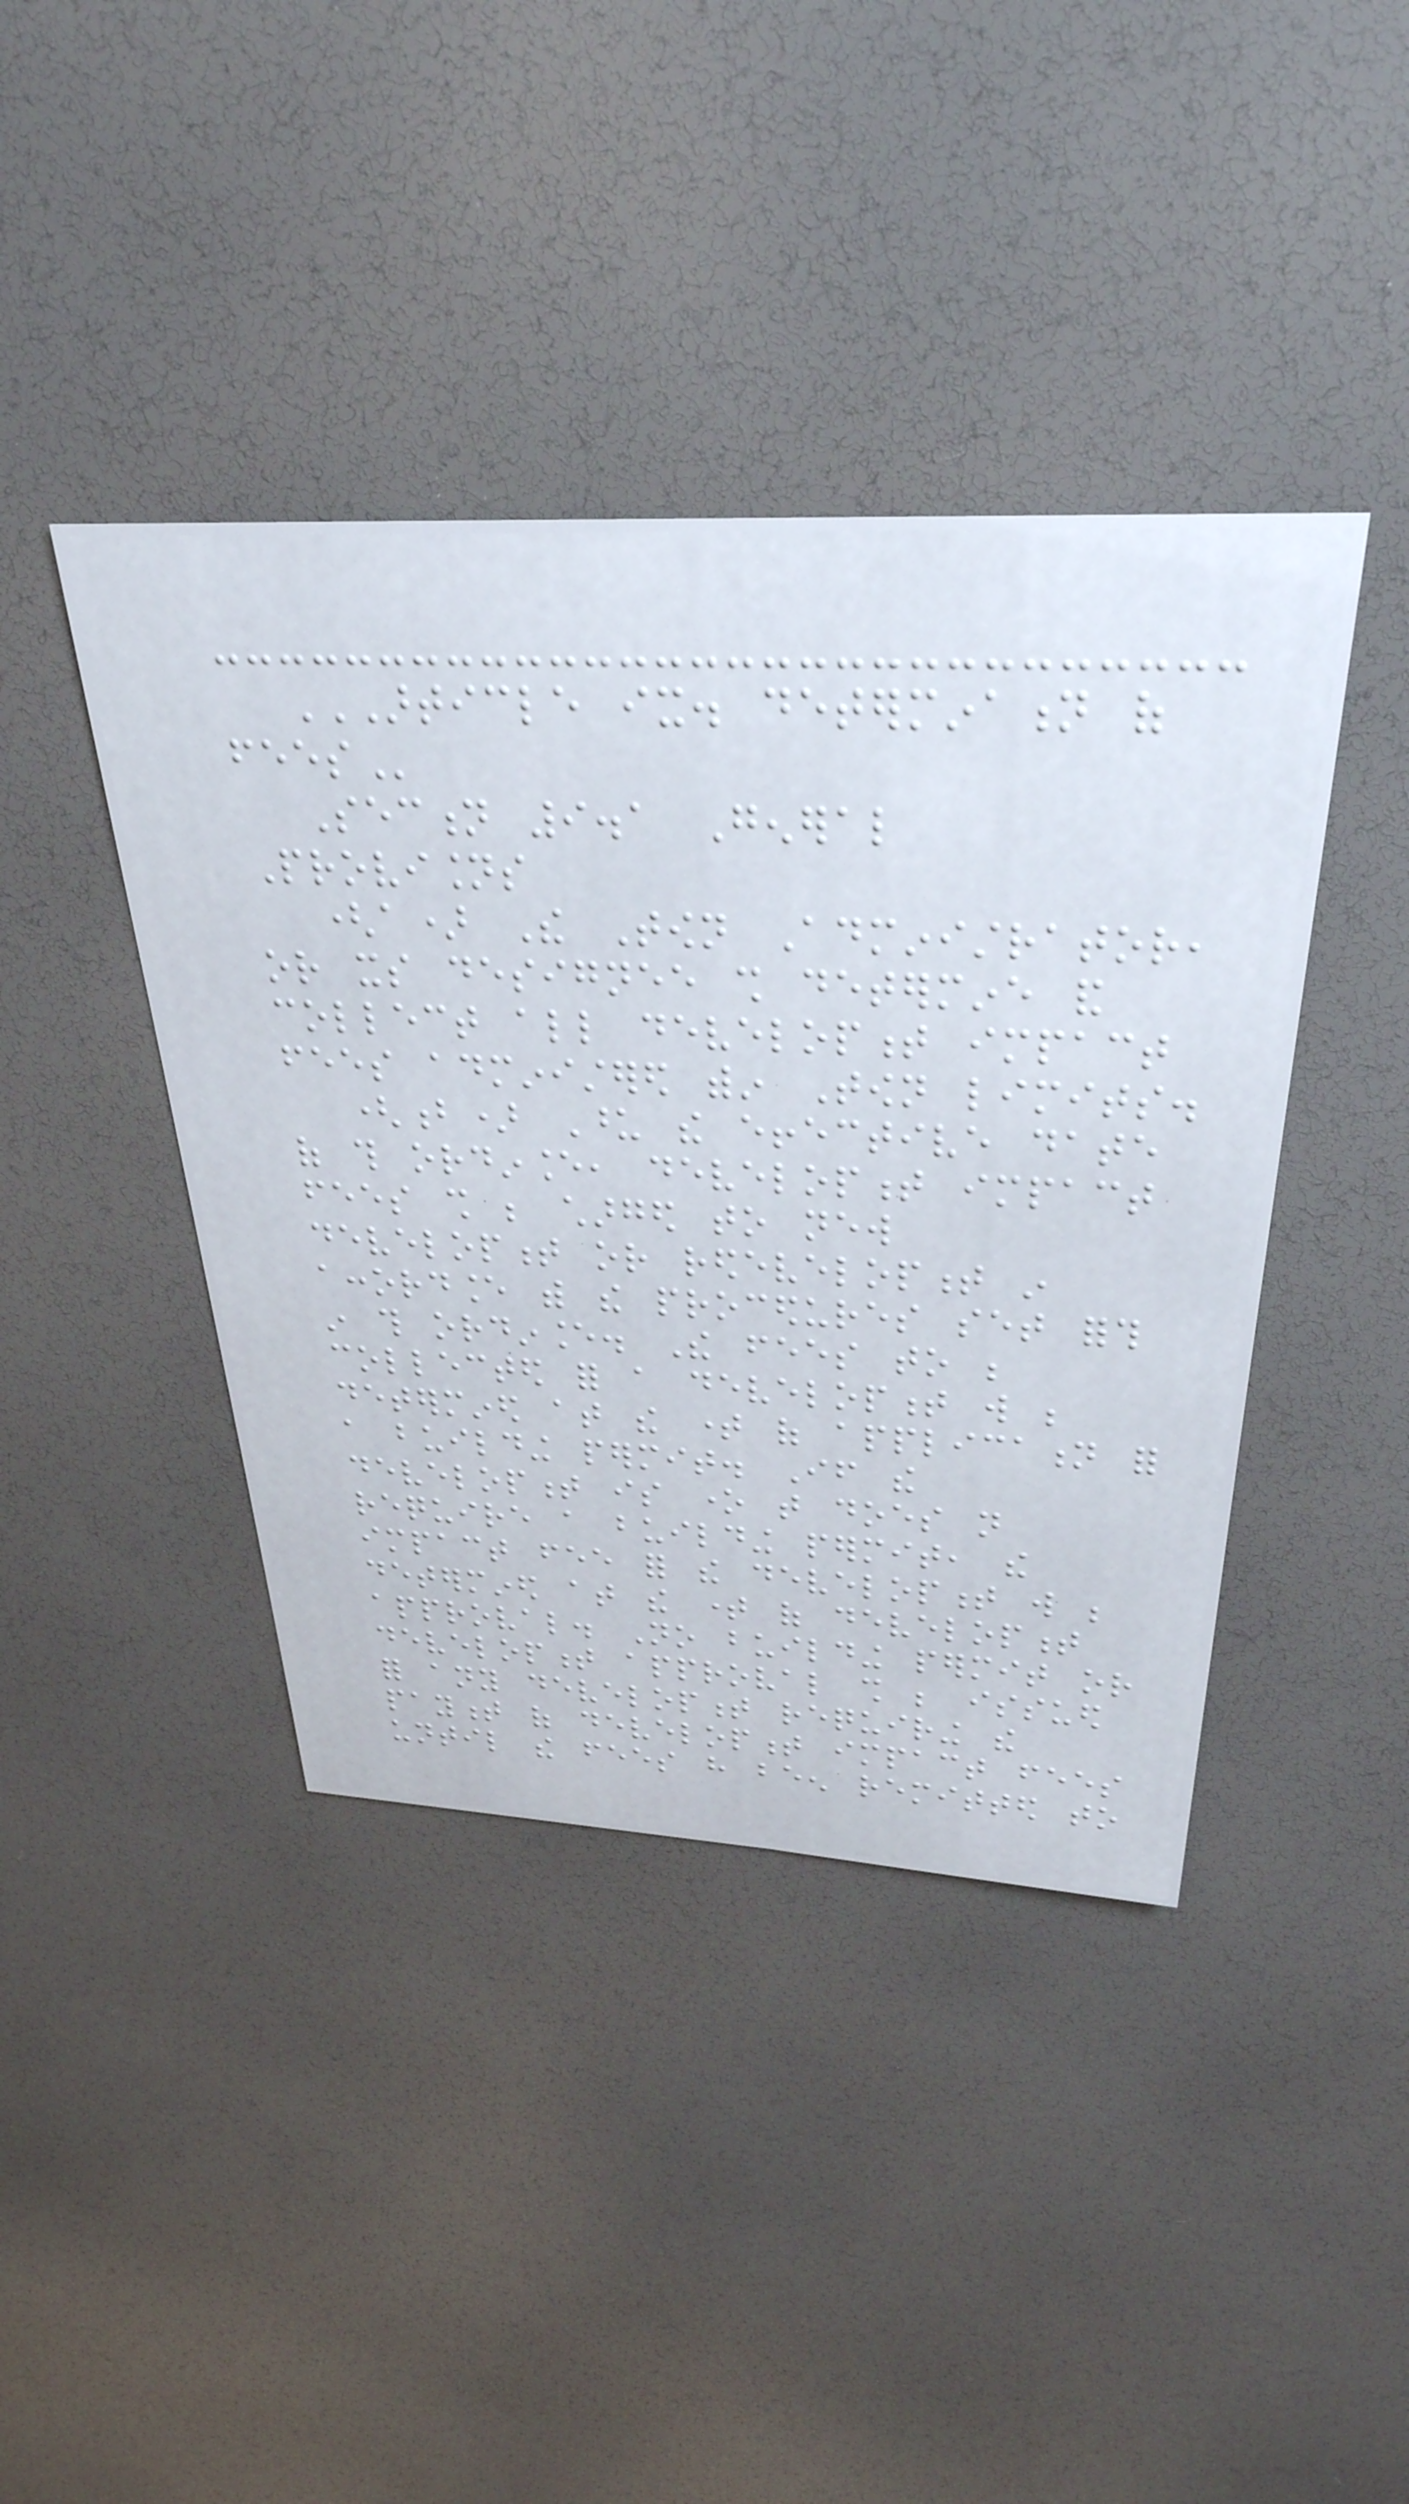ARTICLE IX. DETERMINATION OF
FEES
Section 9.1 General
Provisions
(a) The Town Administrator,
or its designee shall determine and
collect all development impact
fees administered within Town limits.
(b) Upon the effective date
of this ordinance, development impact
fees shall be charged to new
development or redevelopment in
accordance with the procedures set forth
in this ordinance. The fees to be
collected for a development will be
determined at the time of application for
a building permit. If the
development is one that does not
require a building permit, the
impact fee for the development will be
determined at the time of development
approval. No building permit or
development approval shall be issued
for any development requiring the
payment of development impact fees
until the fees have been remitted to
